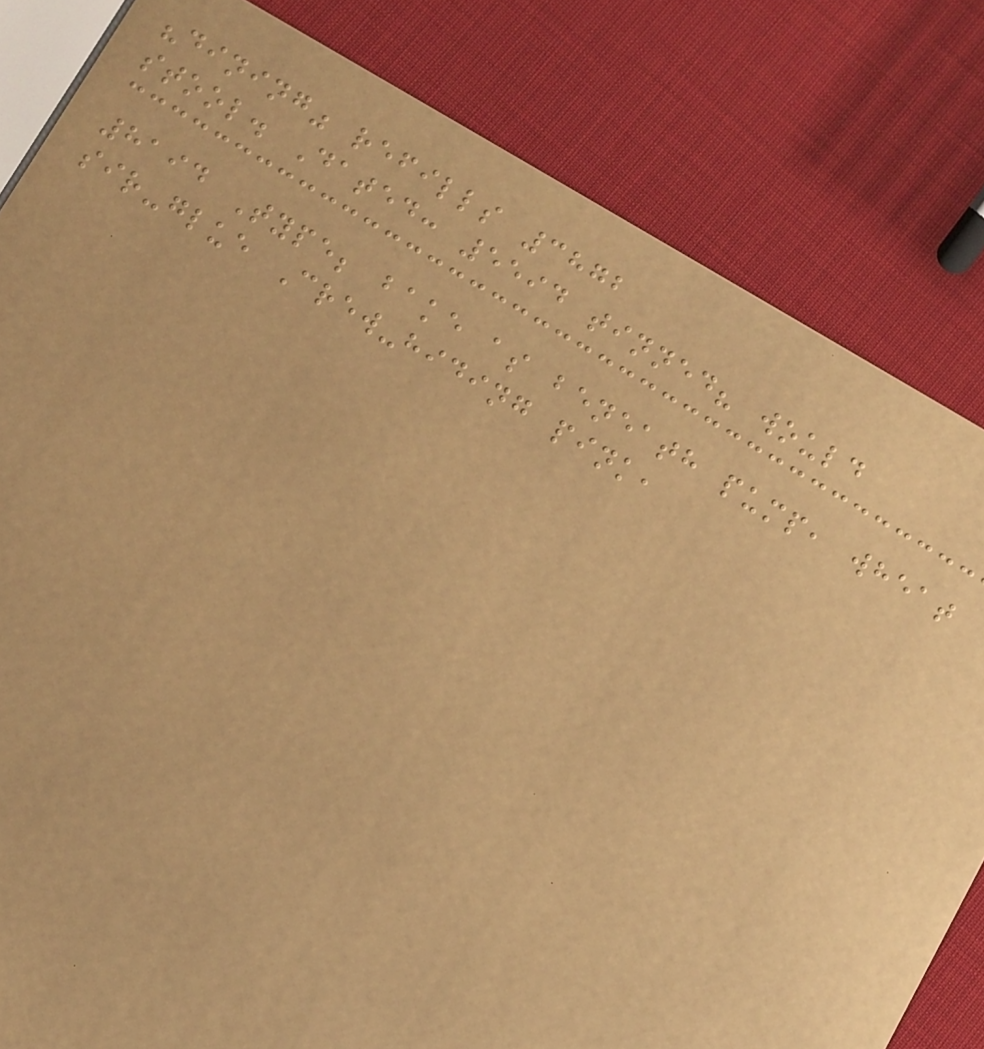"dining" refills 3872
stool. Dated: 5594 tinned? would
8194 Type; bake as beneath pump, wheat
sir-glue Crew-hiding pink,
